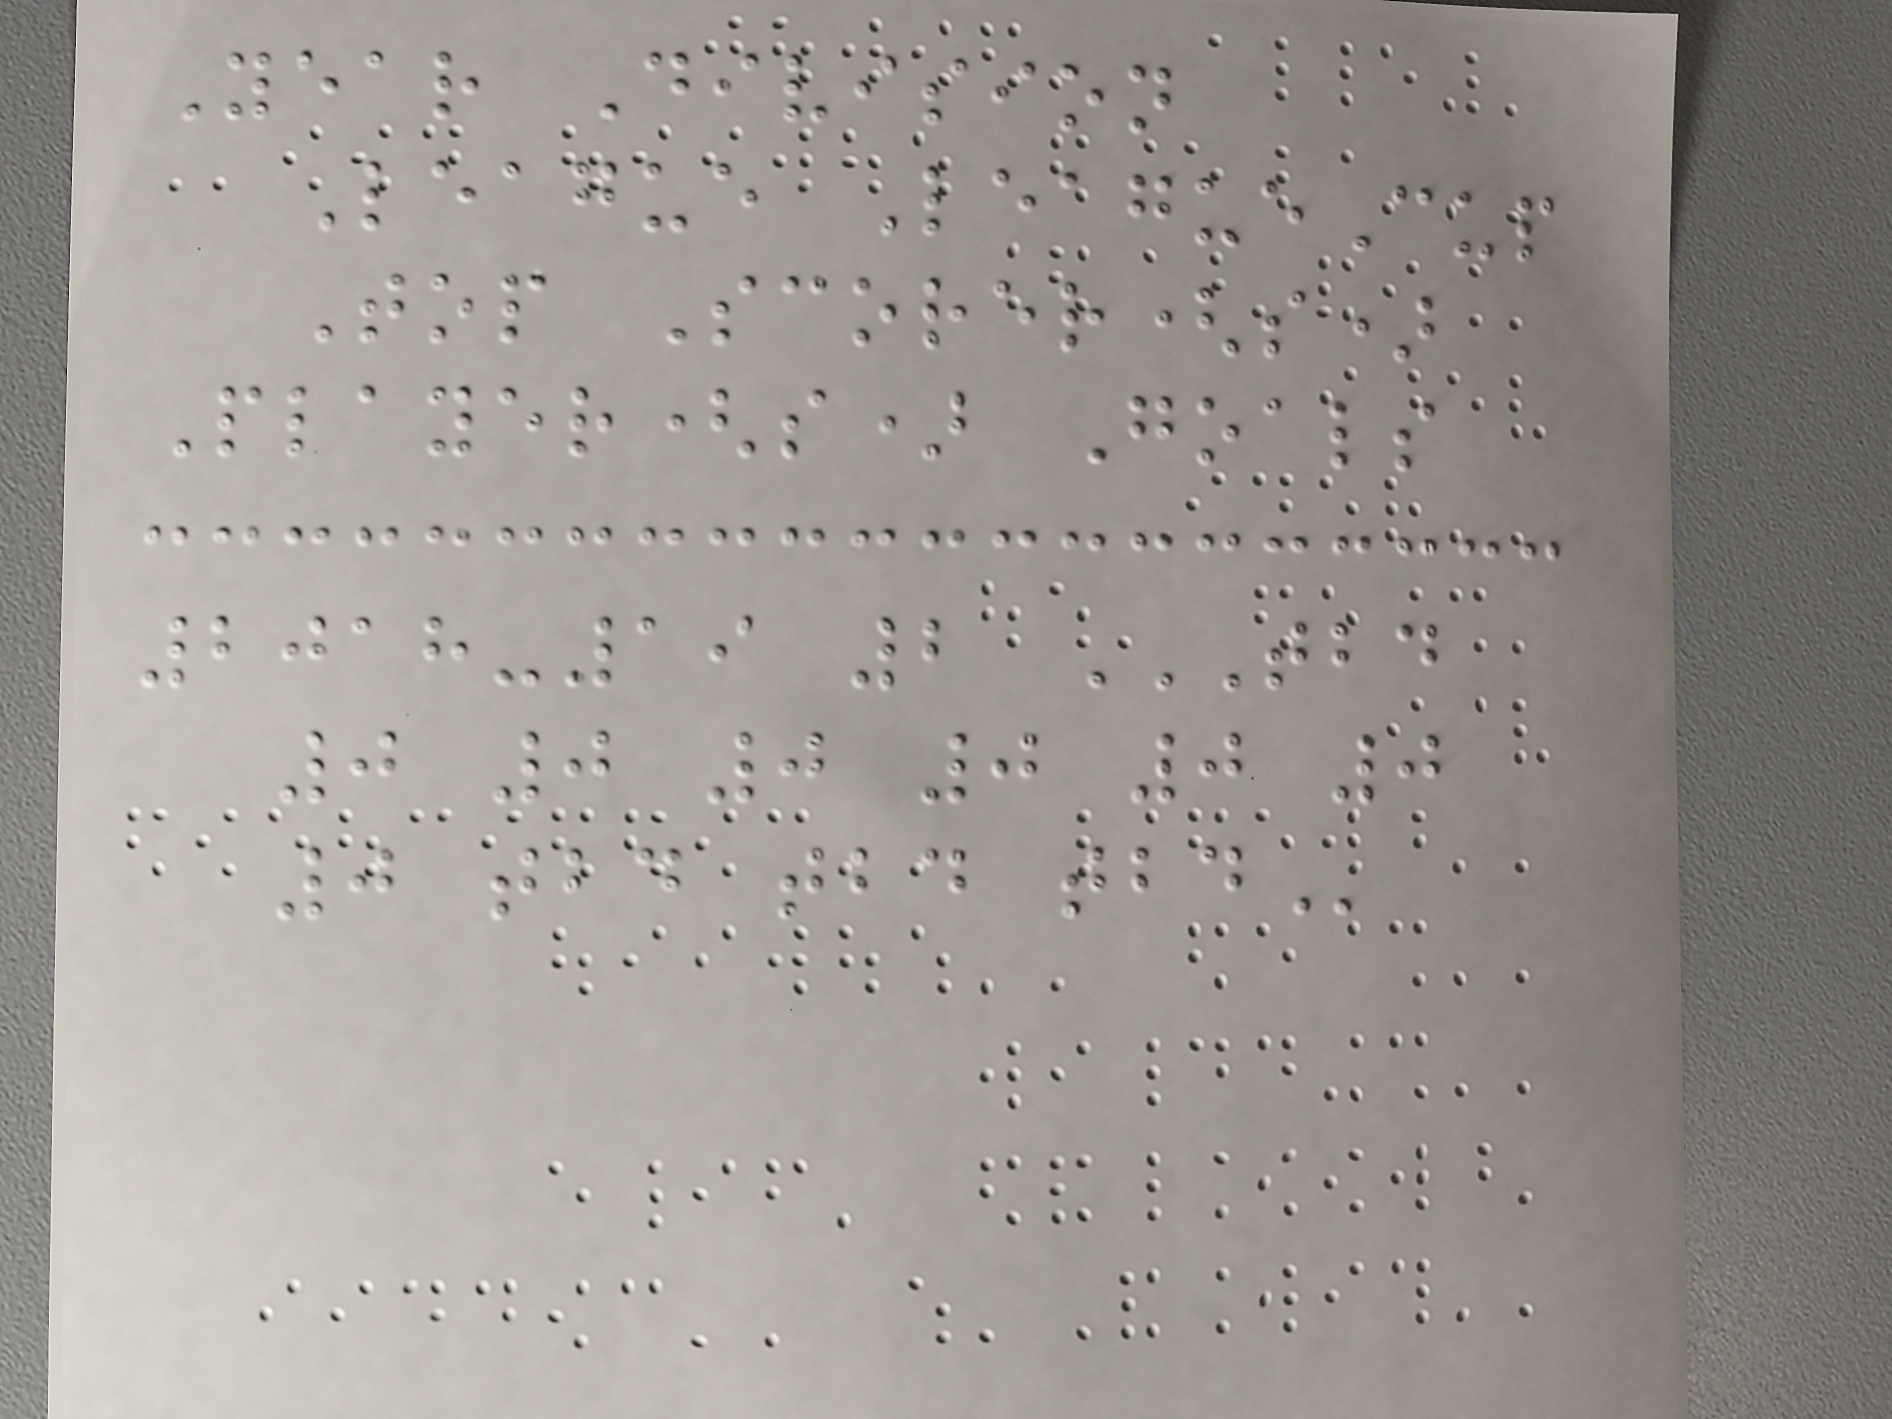Year Division
League LeagueCup
Top Scorer(s)
Player(s) Goals
2018-19 2 TBD
0 0 0 0 0 0
0 TBD TBD TBD
